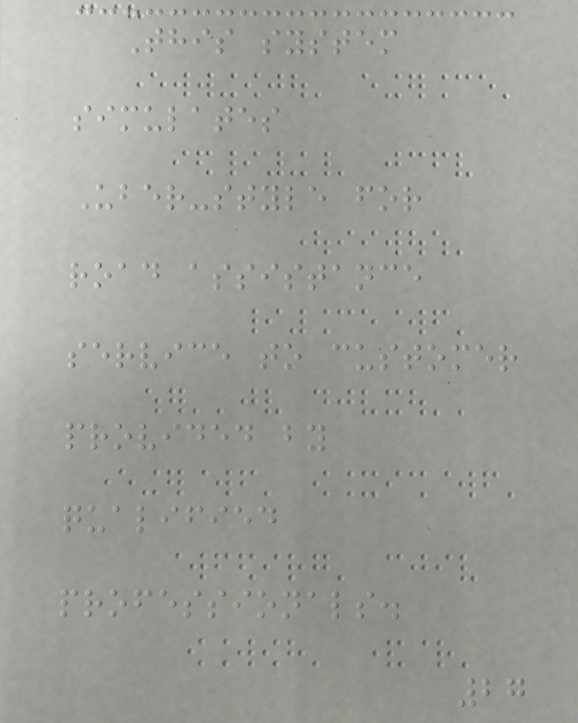This system
simulates
Uber-style for
road assistance
service to customer
provided by
qualified
professionals.
27
